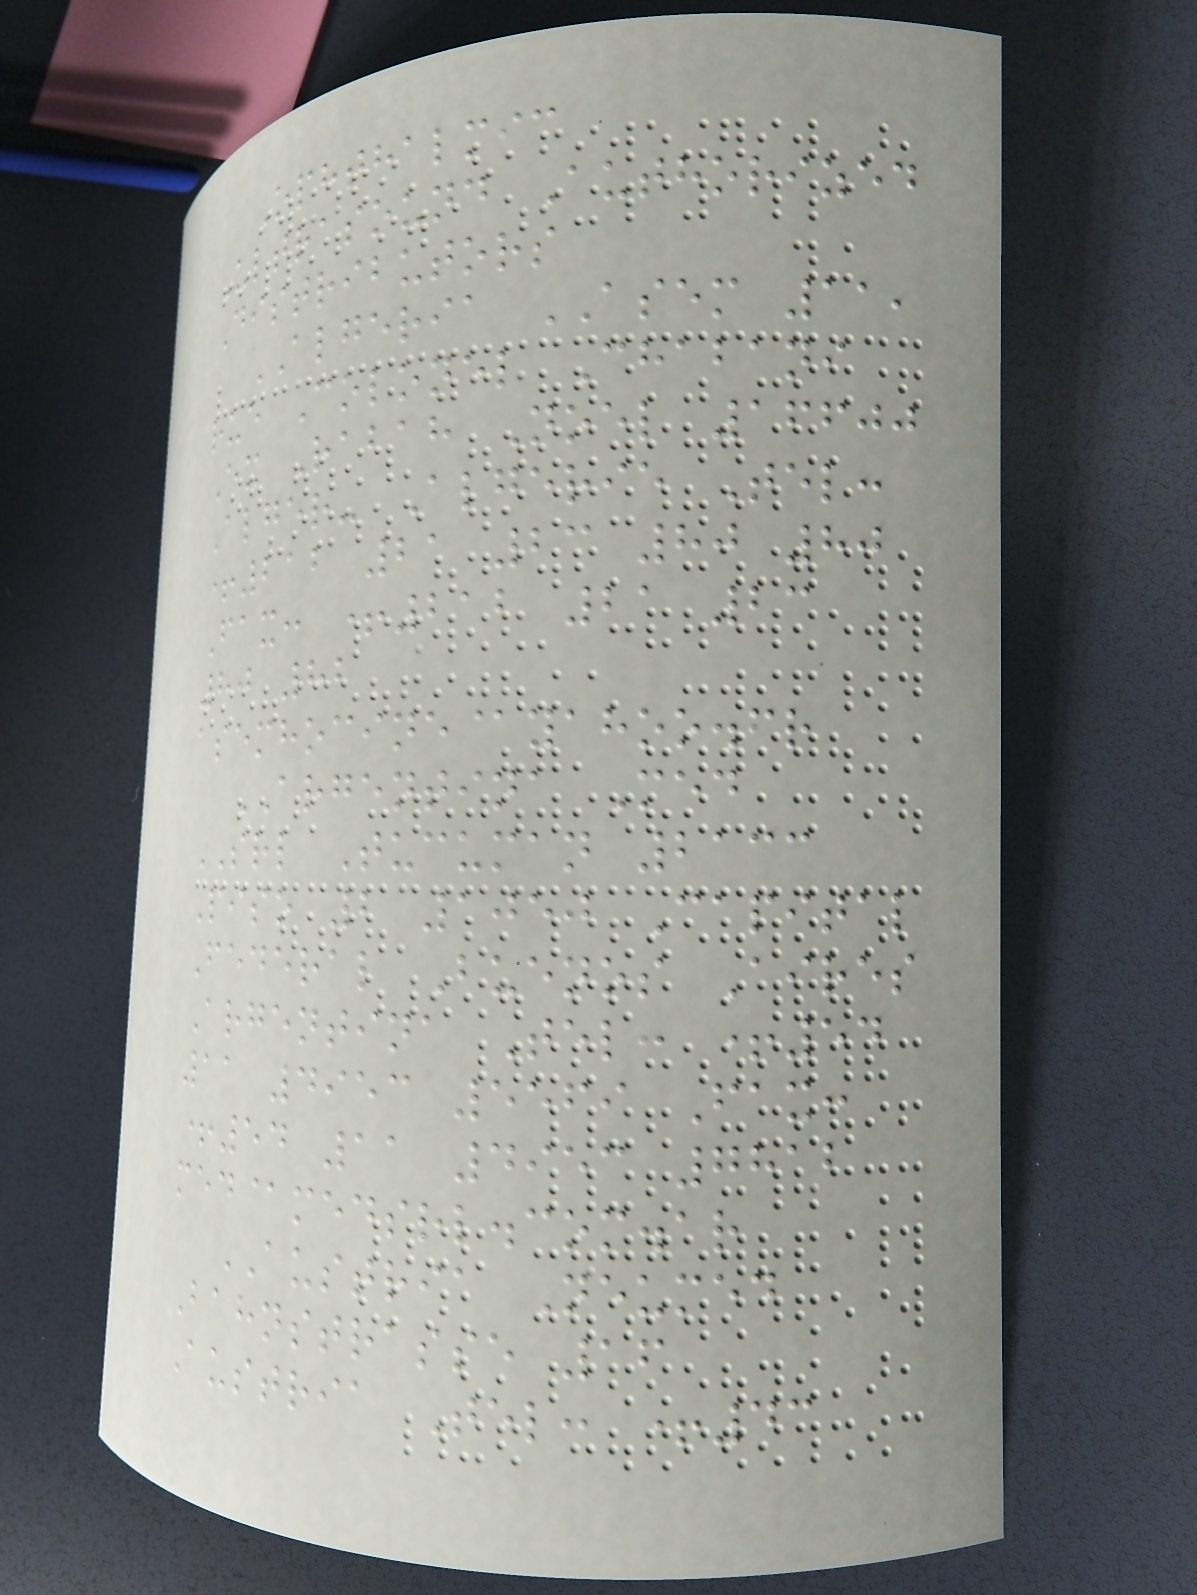Ophthalmic
Ultrasound Authorized
Distributors
ALGERIA ASEM 11,
rue Colonel Chabani
Ex Rabah Noel 16600
Alger- Algerie Tel:
+212 21 23 80 80
Fax: +212 21 23
80 82
asemhocine@yahoo.fr
ARGENTINA Med
SRL Tucuman 2133
Piso 2 1050 Capital
Federal Buenos Aires
Argentina Tel: +54
11 4953 5569 Fax:
+54 11 4953 7812
med@medsrl.com.ar
AUSTRIA Neumed
Bahnstrasse 16
Austria Tel: +43
